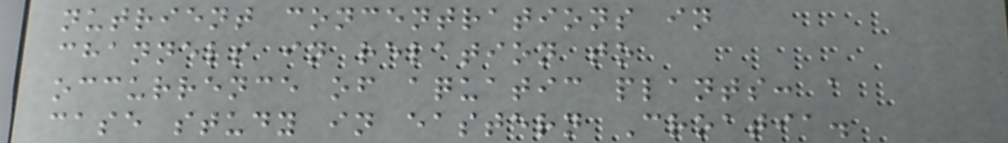nutrient concentrations in
channels in relation to
occurrence of aquatic plants: a
case study in eastern Croatia.
